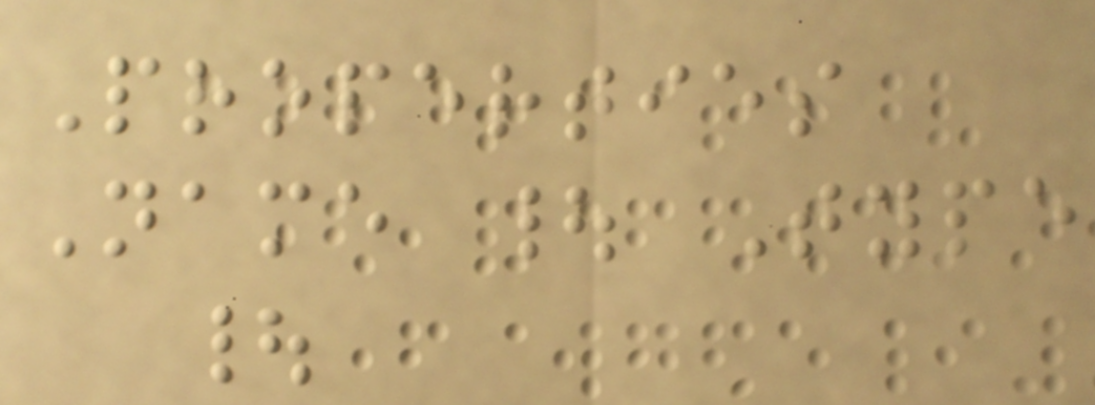Properties
Name | Type
|
